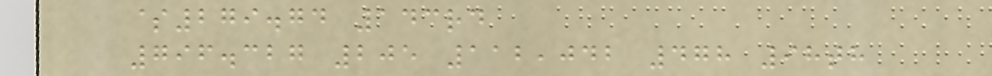$279.74 143rd
796.327 205 112,042 478 98th
